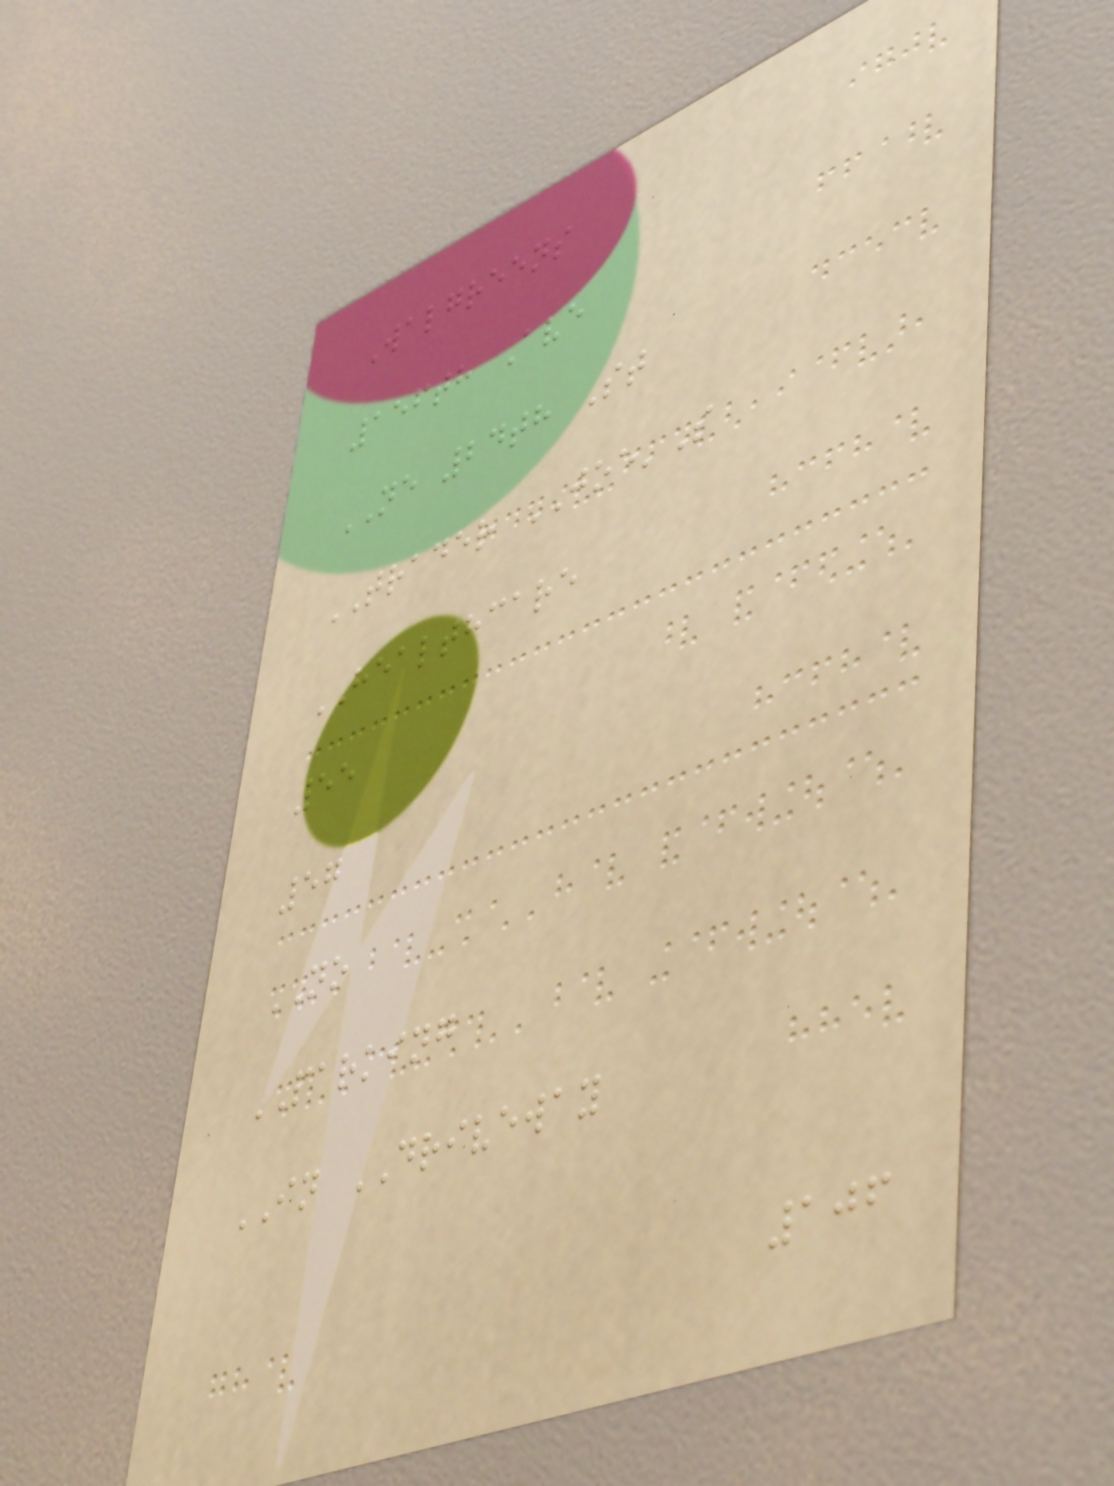Walgreens
156th Ave
NE 24th St
TRADER JOE'S
HEALTHCARE
55
57
NO
PARKING
IN DRIVEWAY
106
